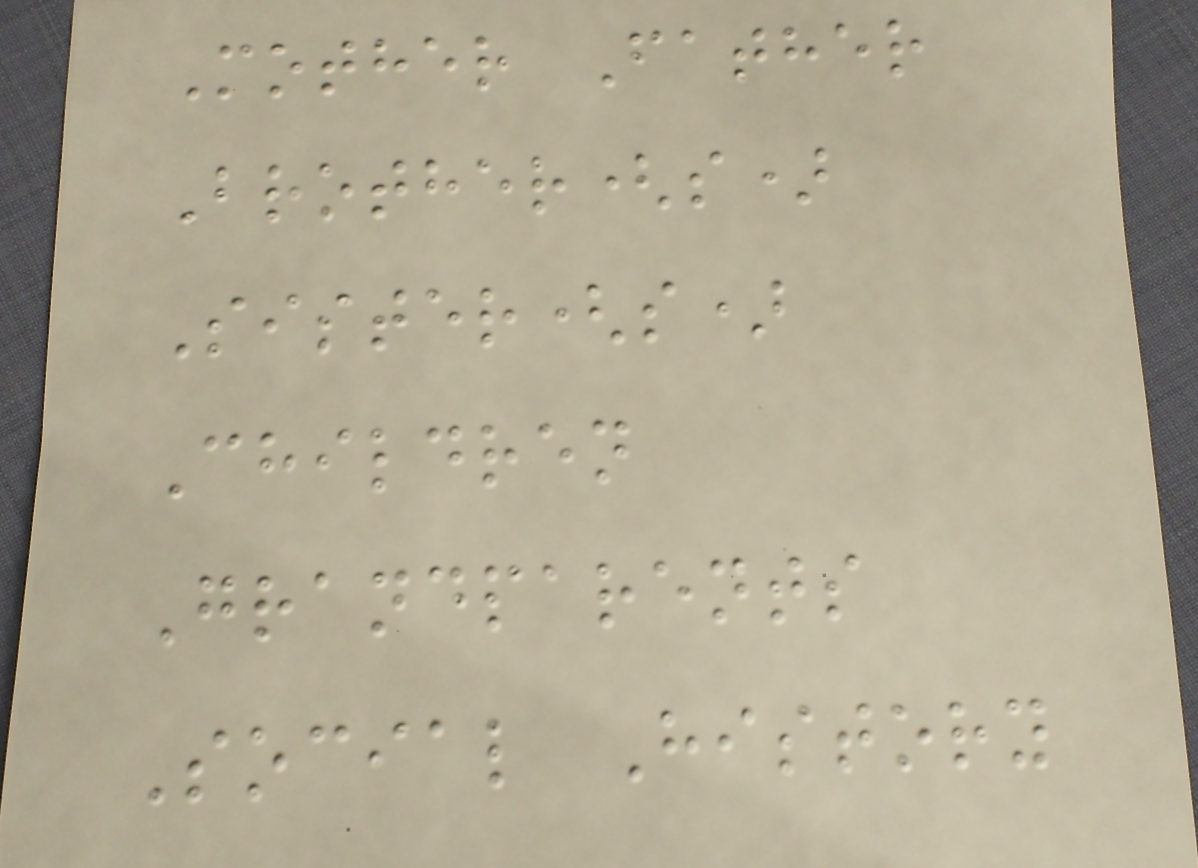Mother Father
Brother(s)
Sister(s)
Children
Grandparents
Social History
